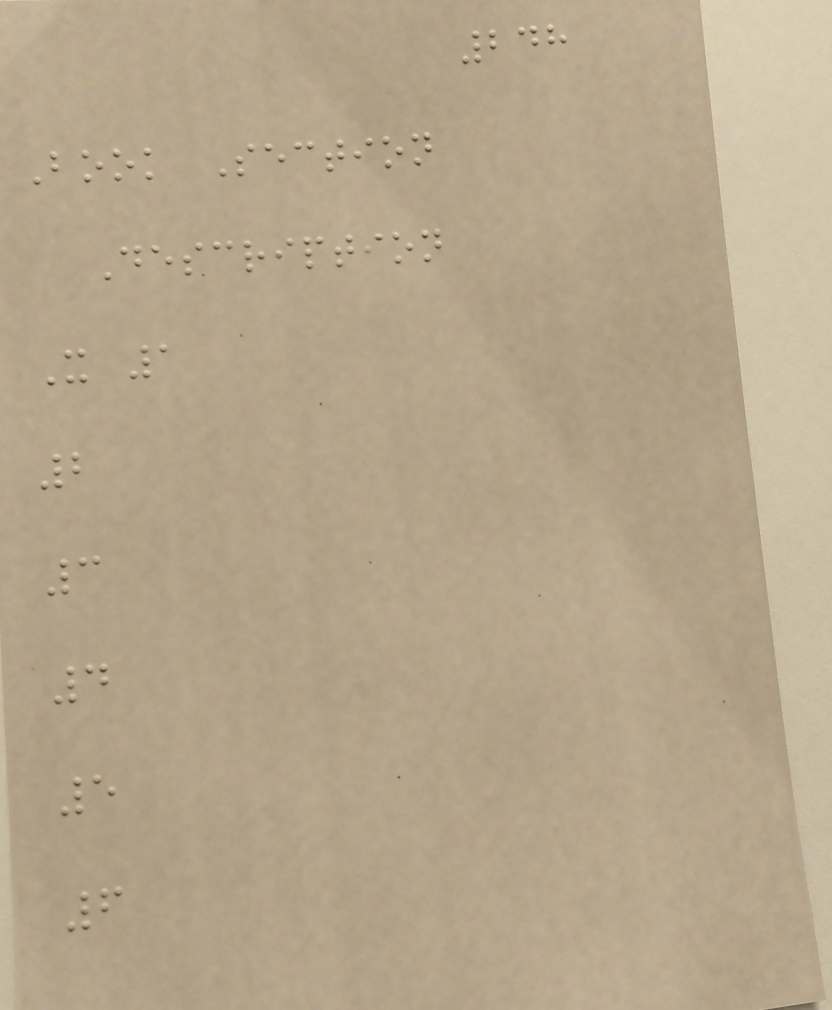248
Book Section
Description
X 1
2
3
4
5
6
